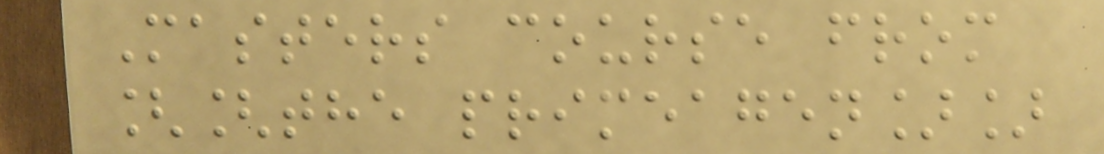Masters course from
[[the primeagen]]
